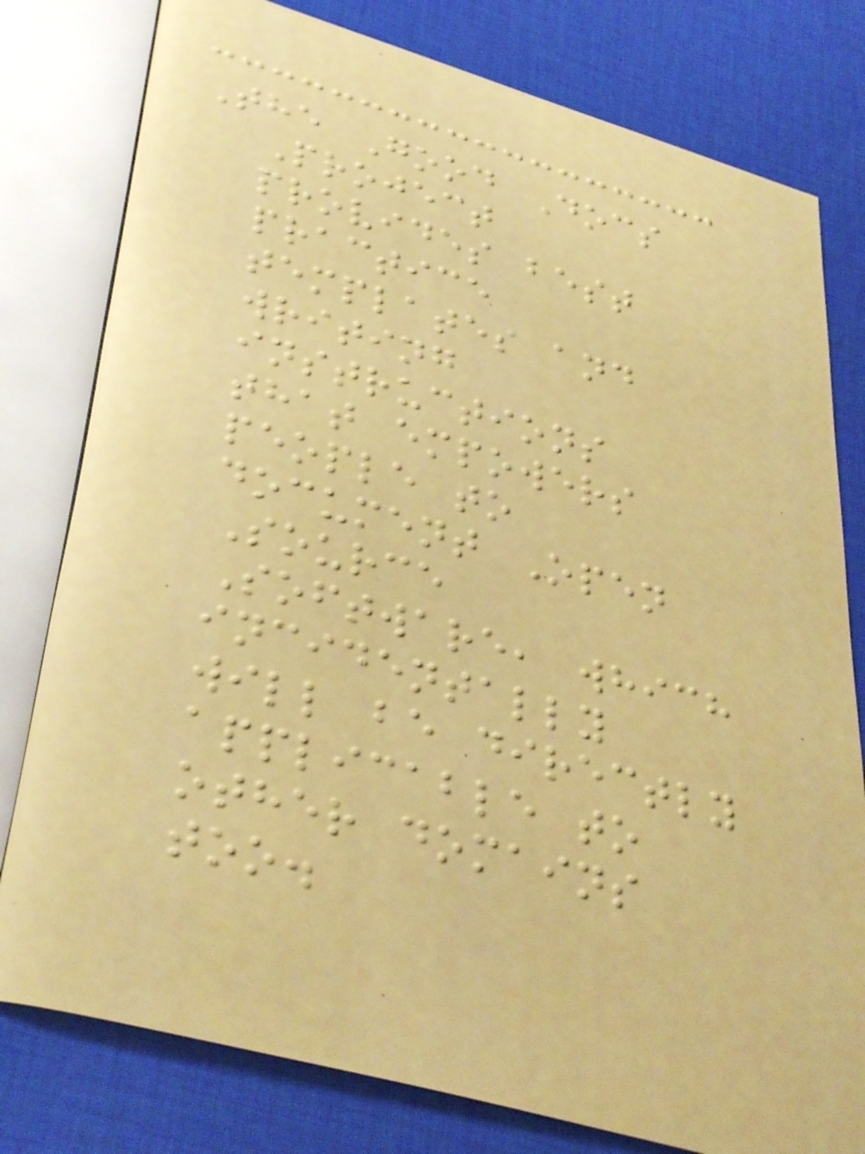The Good Docs
Project
provides best
practice
templates and
writing
instructions
that empowers
people to
document Open
Source
Software, which
incidentally
will be directly
applicable to
other domains
too.
